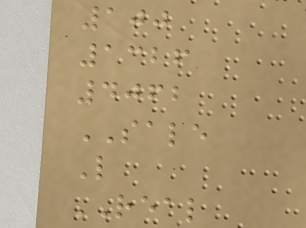100
1326
4062
SALE
L
REAL
